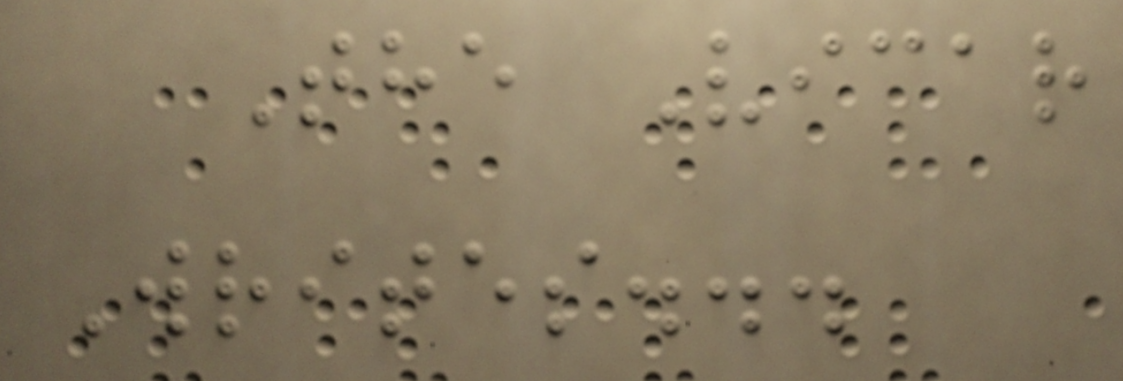The Vicar
Writes...
